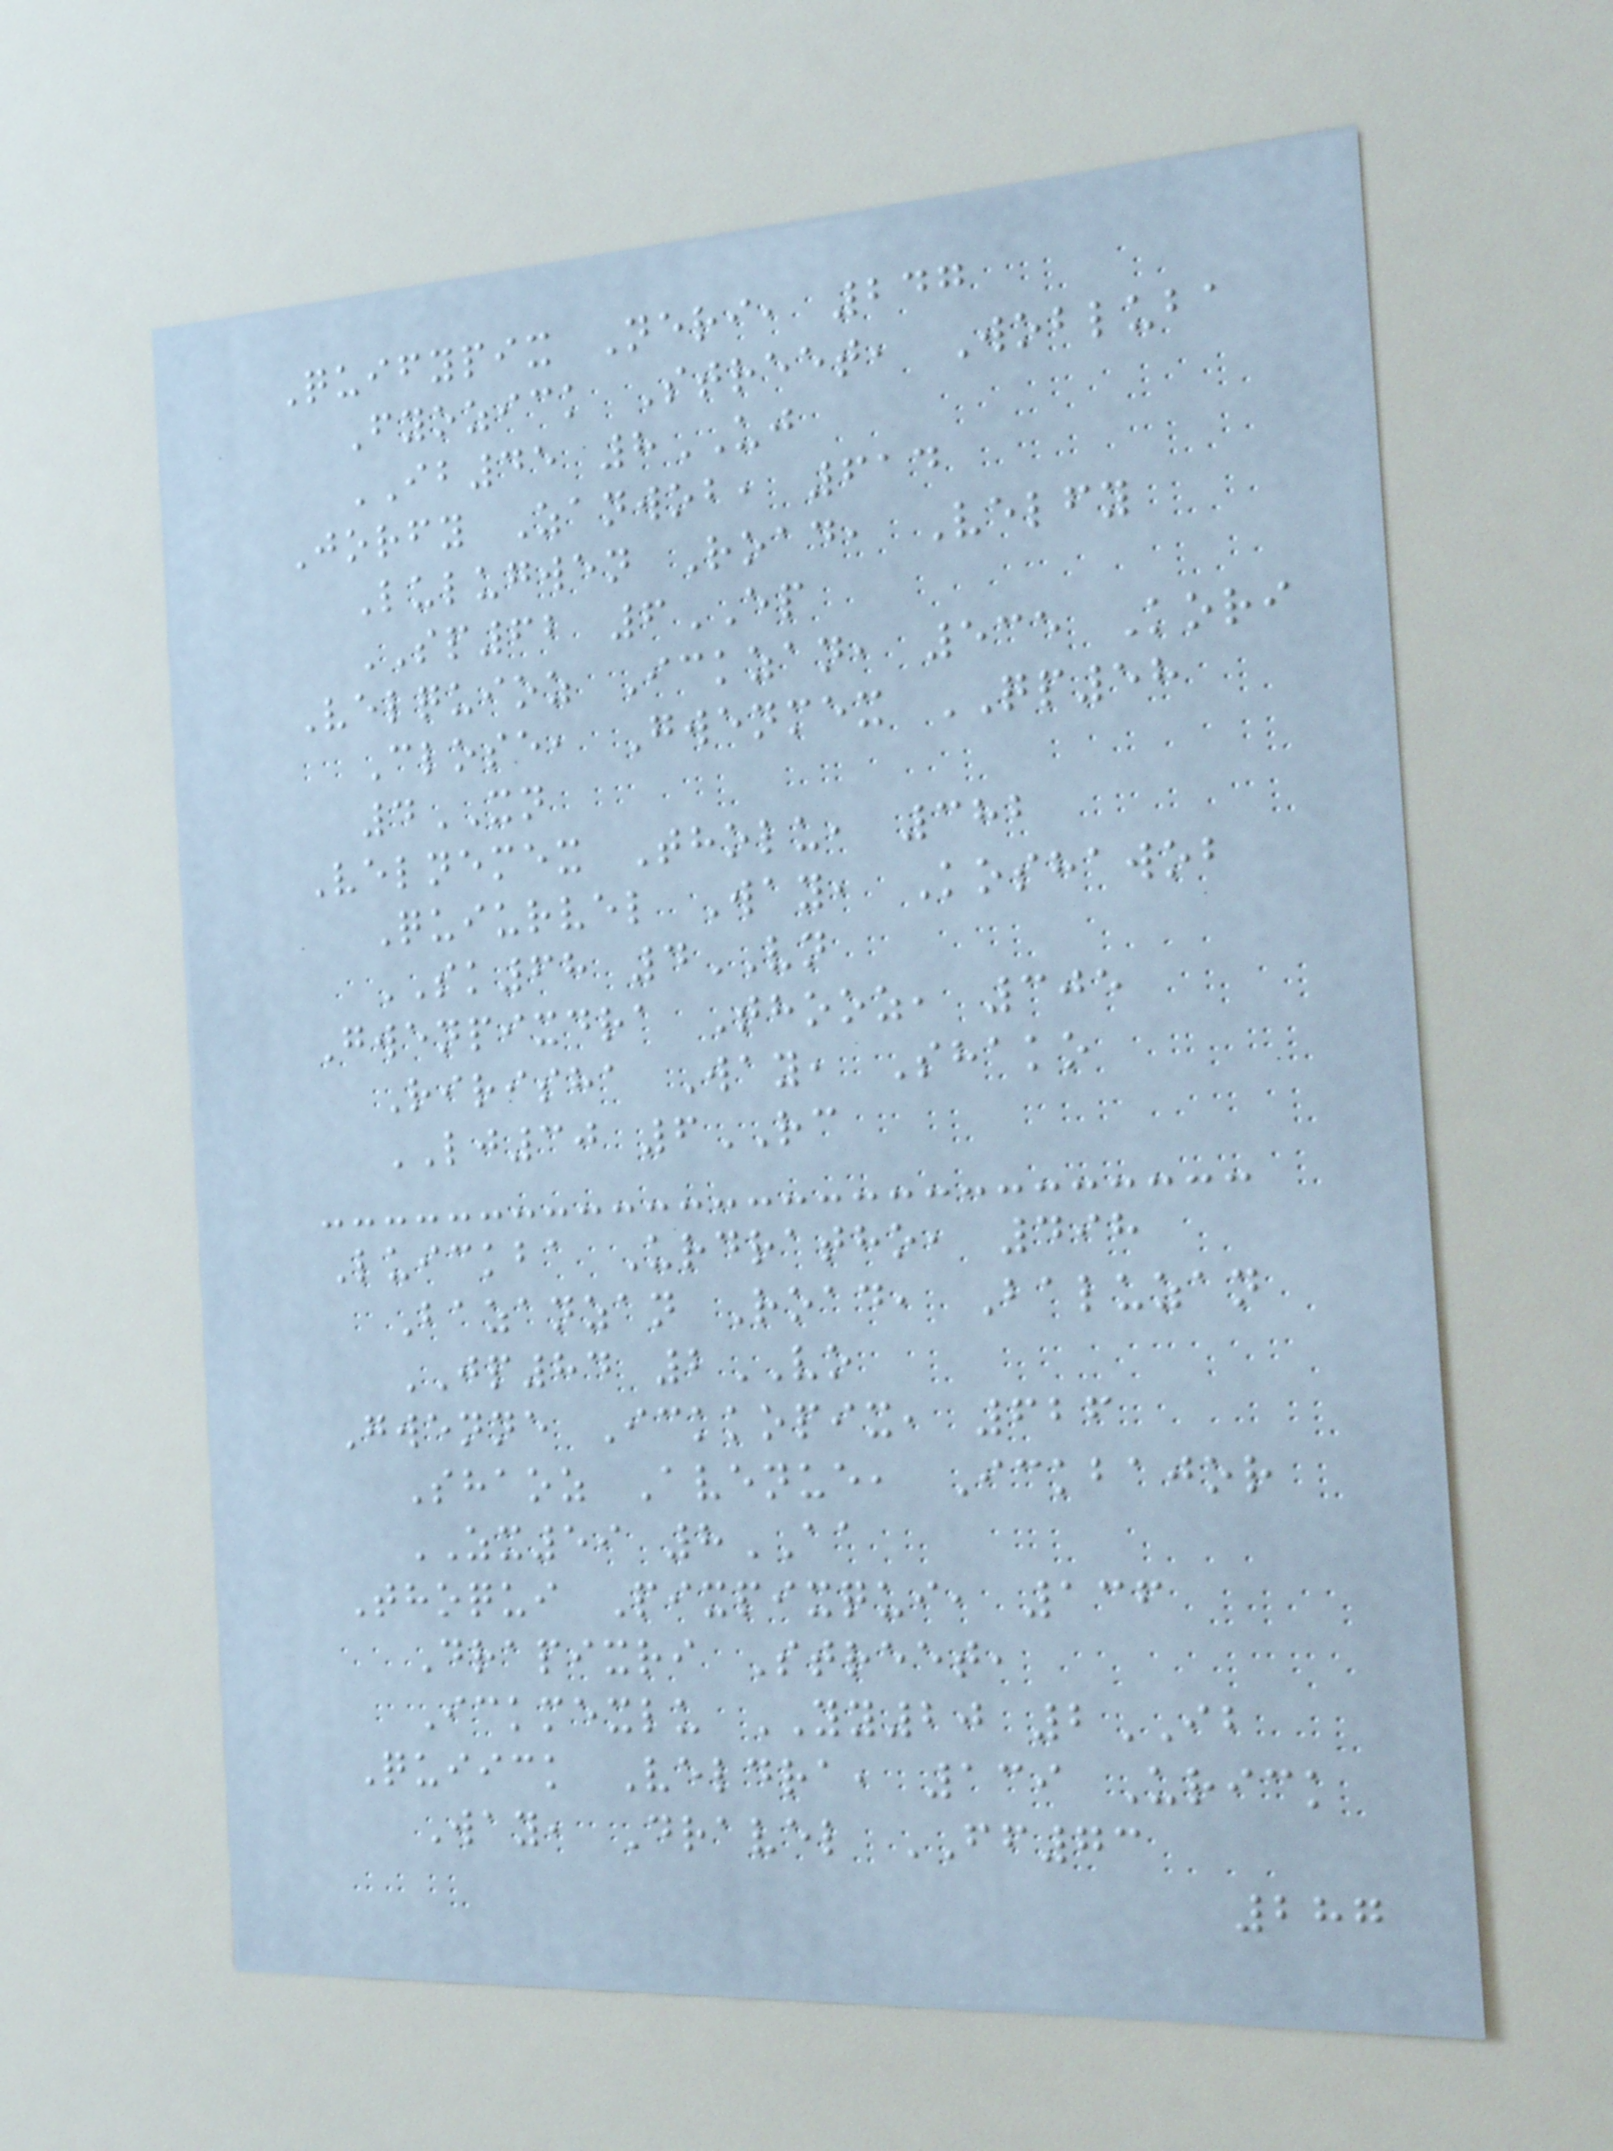Quifypix Neri, 247
Fyozick Street, Wobluba
IB45 8UJ
Jorfy Zanwob, 614
Lulugwen Road, Velfy
SP62 6EP
Velquioz Ickzan, 535 Kori
Close, Gwenmex QP58
4XN
Velnemex Tholu, 382
Quiurvel Way, Koshawob
SK68 4VN
Gwenpixdra Thooz, 305
Ririsha Way, Shako
LJ30 6RC
Luickba Urdratho, 498
Bazanzan Road, Baluzan
JP84 2VO
Gwenne Ickkopix, 626
Shaoz Avenue, Ickbajor
ZX59 8AA
Thoqui Pixpixqui, 136
Drapixri Street,
Ickmexlu YY20 2IB
Quiick Veldra, 139 Urick
Way, Dravel FF73
287
